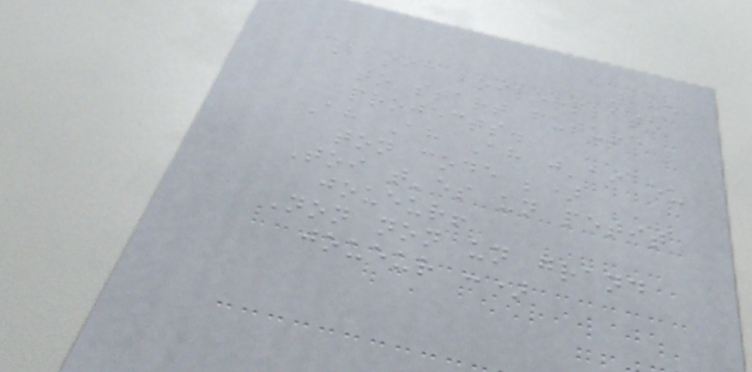285
Basic boilerplate
to start future
projects.
Ah Ah Ah j'ai eu
ton code ;)
Toi t'es un petit
joueur!
Non non un grand
joueur :)
